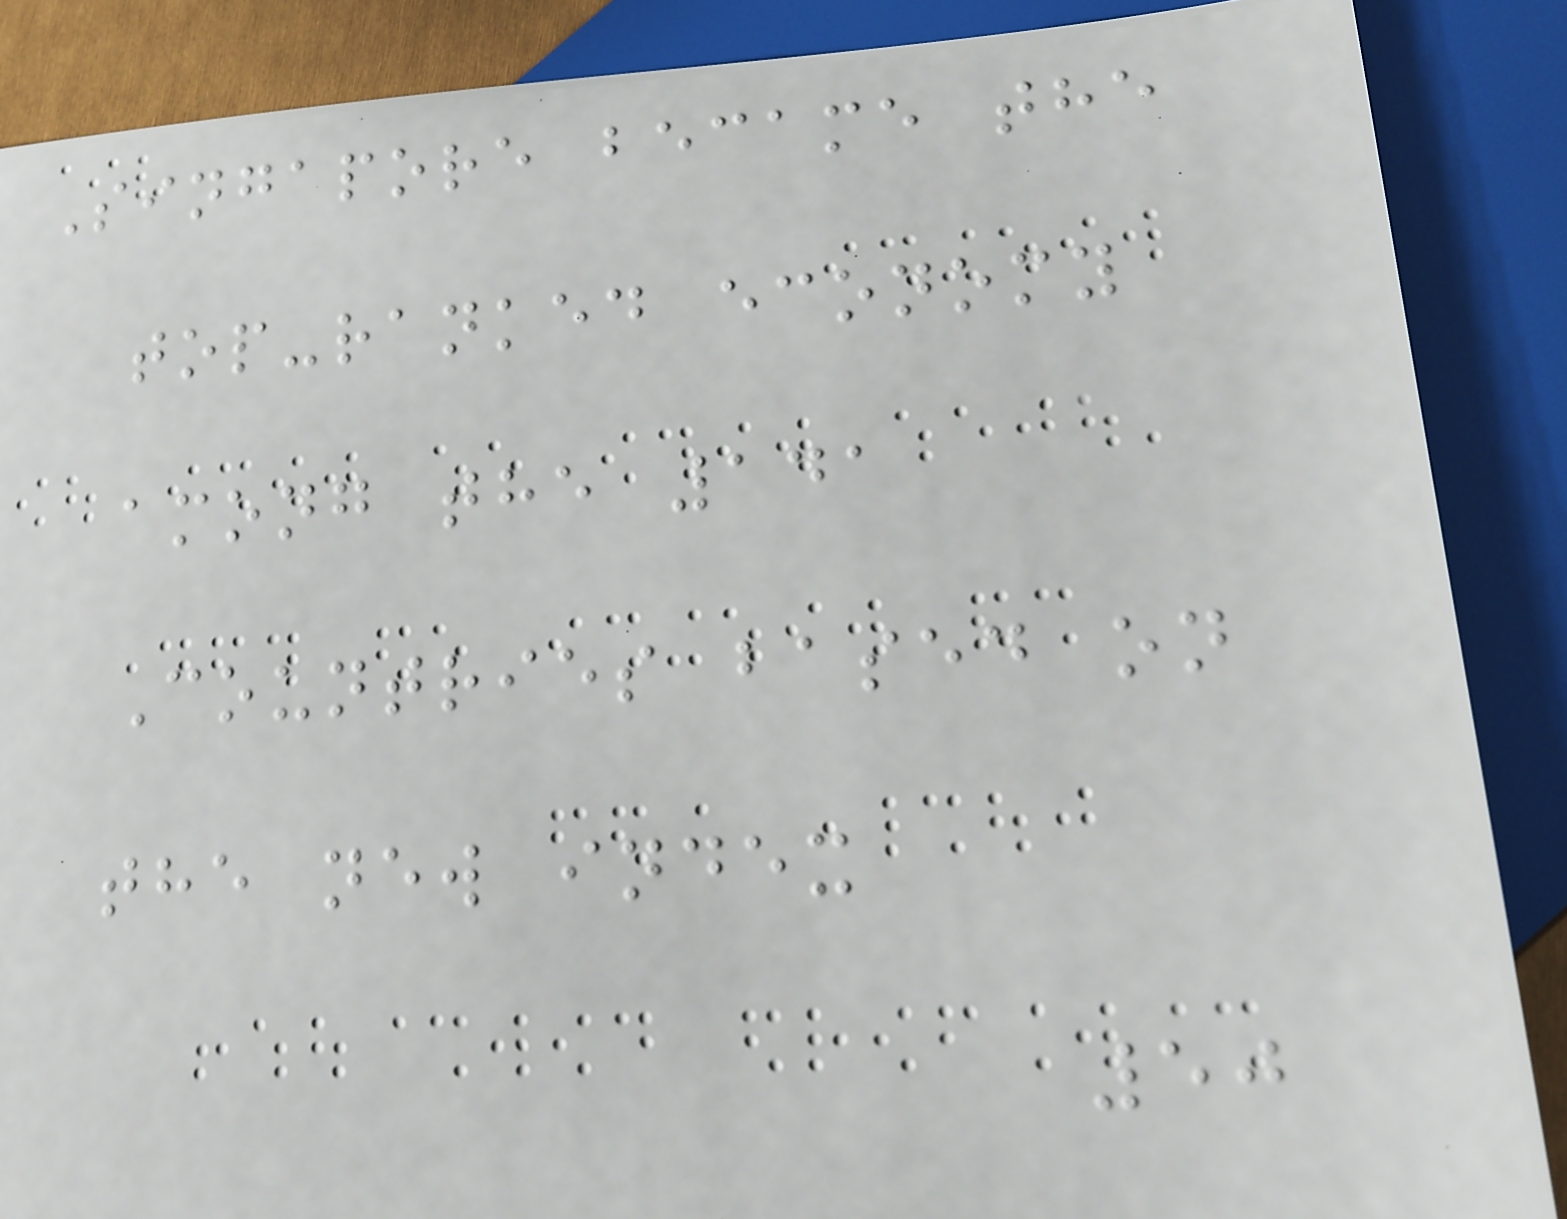Singapore became the
top-ranked economy
among the 141
Countries based on
the new index
50
